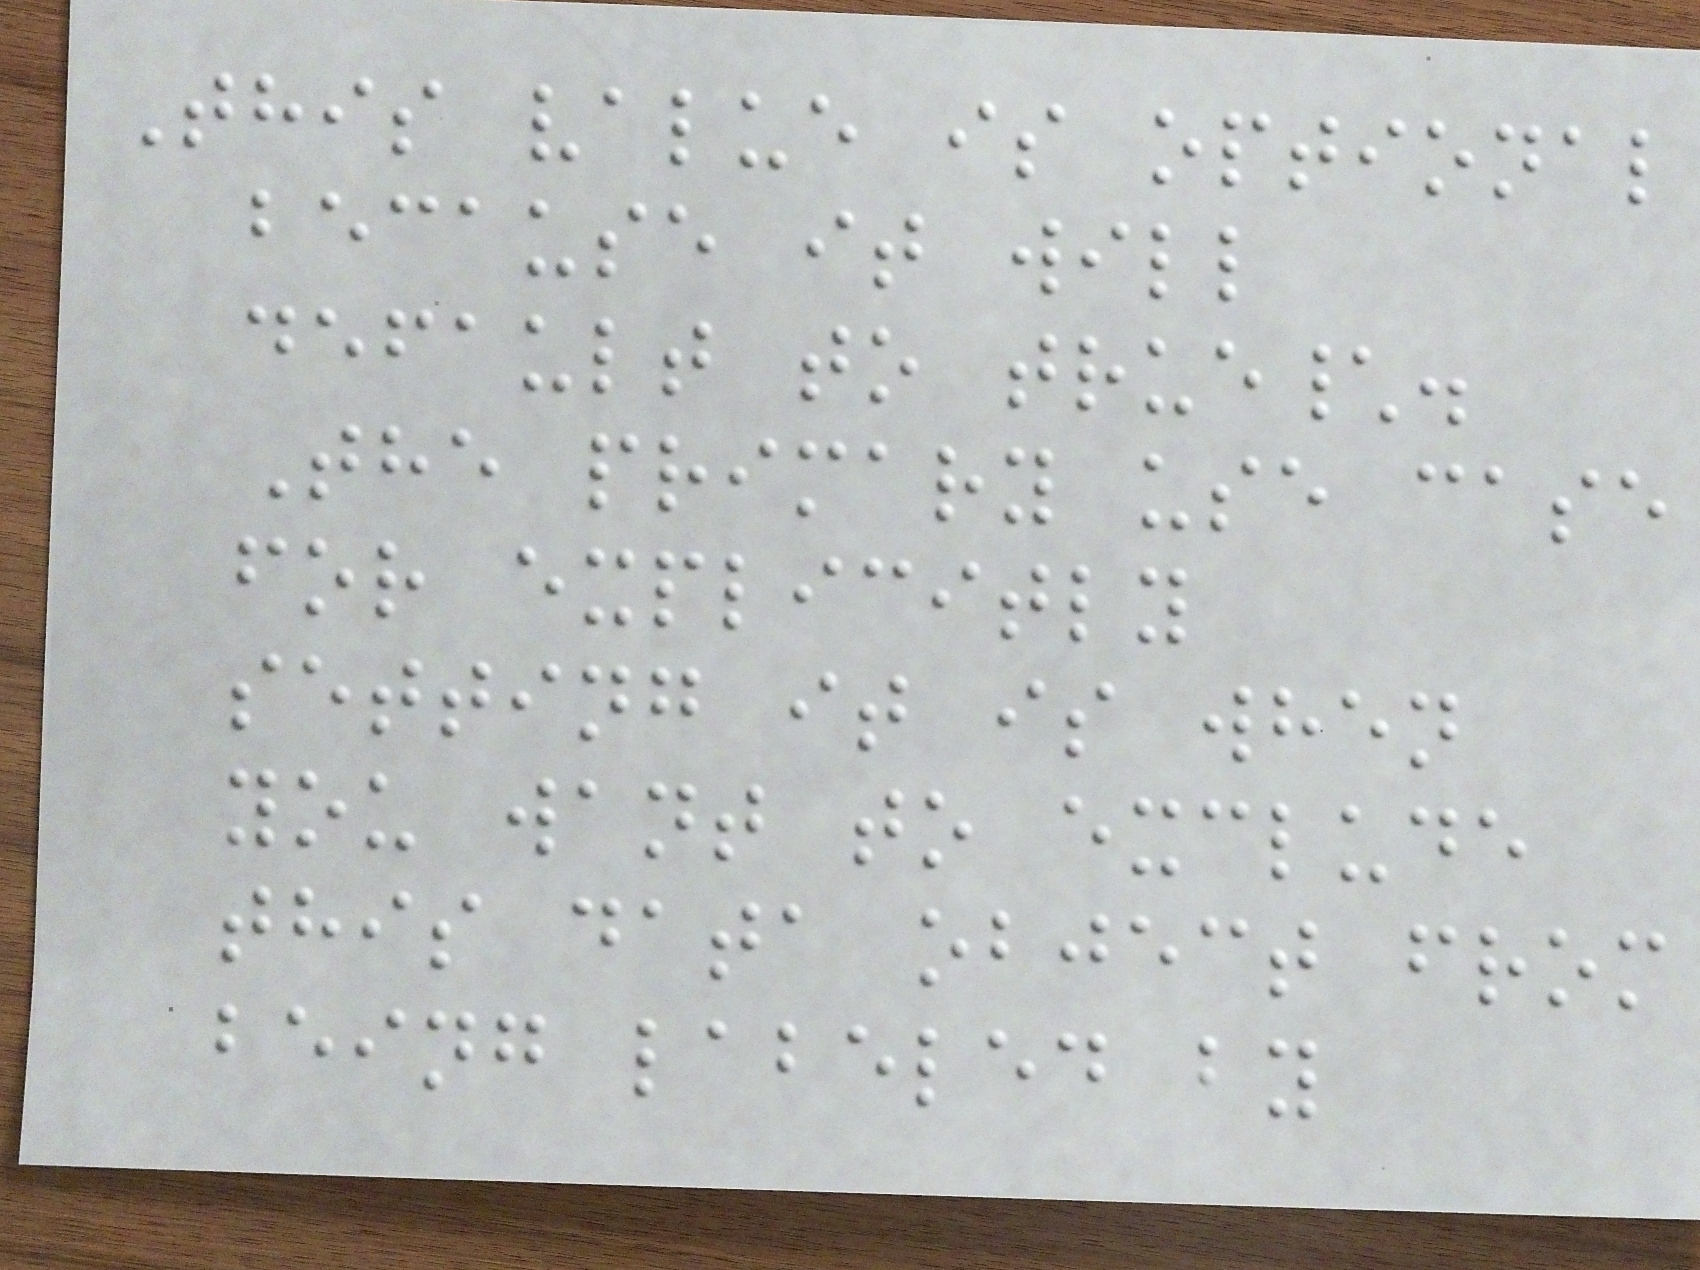This value is optional
because it will
default to true\.
The primary use case
for explicitly
setting it is when
you want to exclude
this data object from
being labeled by
